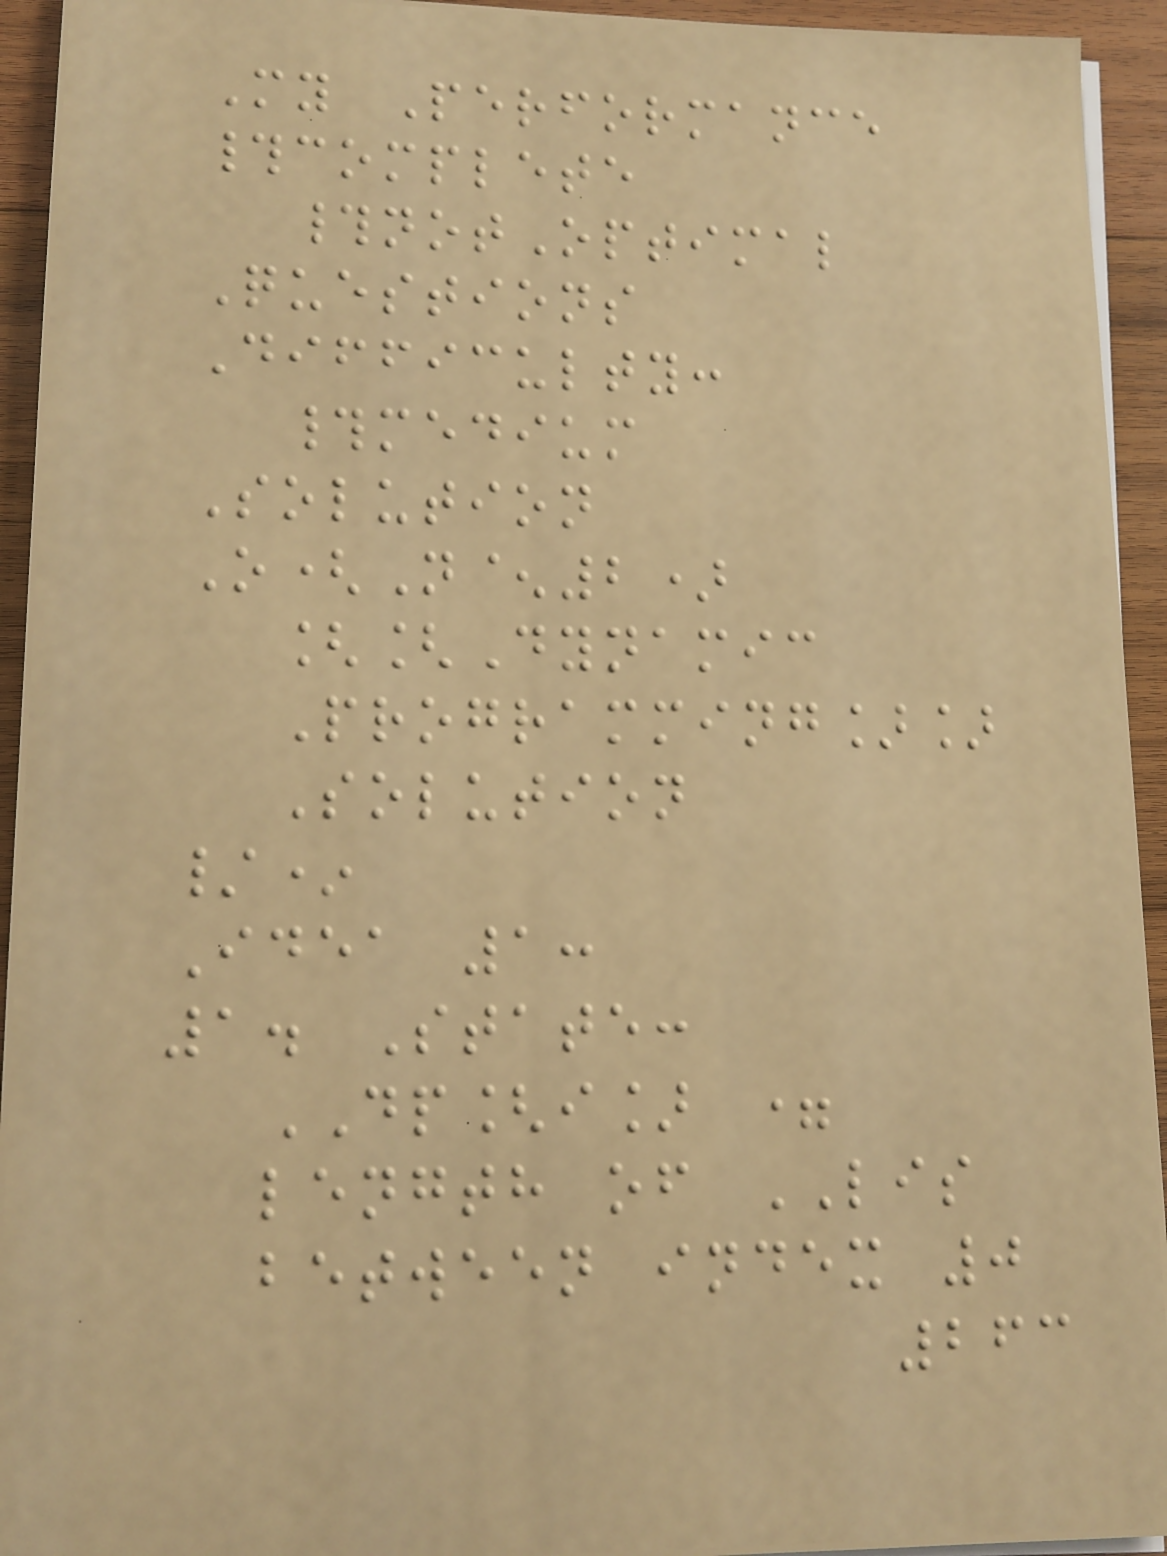My Performance
#complete
#notOptimal
Questions
Difficulty:
#medium
Solution
O(N^2)
[[Dynamic
Programming]]
Solution
/*
Idea 1:
1. State:
DP[i] =
length of LIS
between index 0
263
